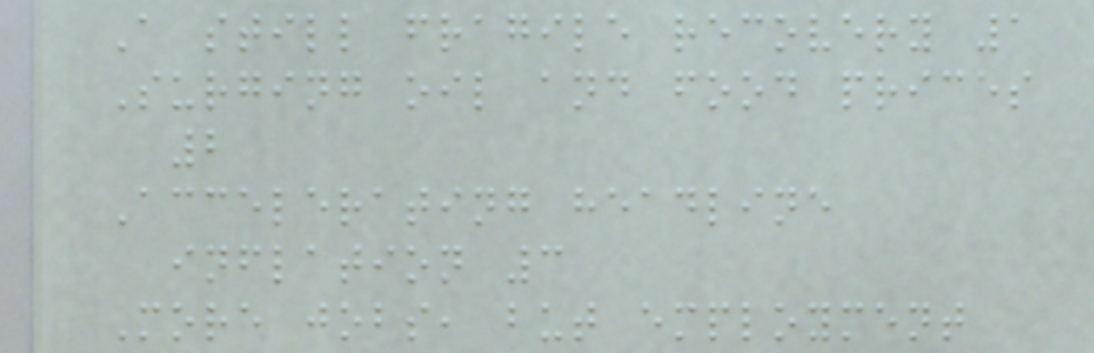A still fragile recovery 1
Surging oil and food prices
2
Accelerating headline
inflation 3
More jobs, but employment
